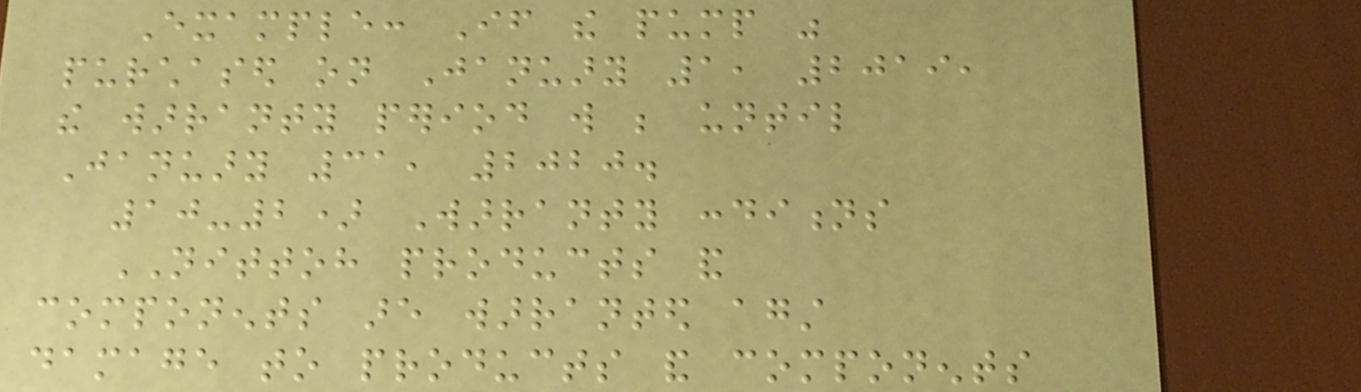Example: If the pump was
purchased on January 1, 2019,
the warranty period will be until
January 31, 2020.
10-2) Warranty conditions
NITTOH products and
components are warranted against
damage to products and components
